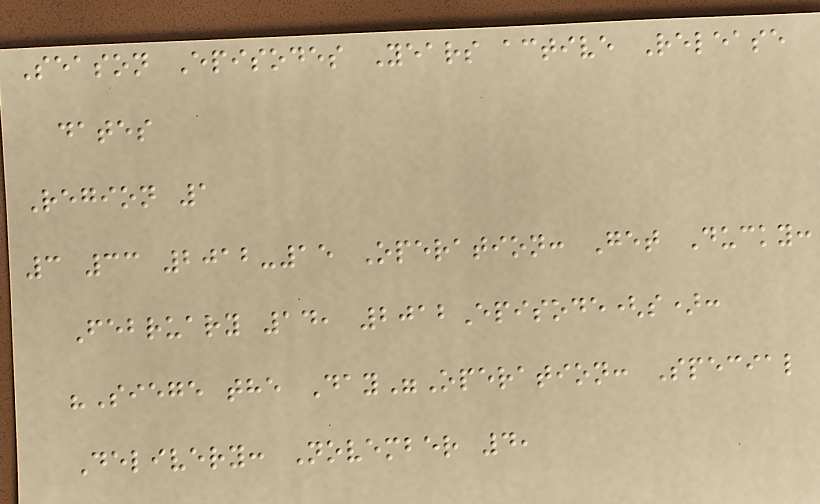Season Episodes Years active Release
dates
Region 1
3 33 2012-15 Operation: Get Ducky:
February 14, 2012Episode(s):
"Siege the Day"Operation: Special
Delivery: November 4,
